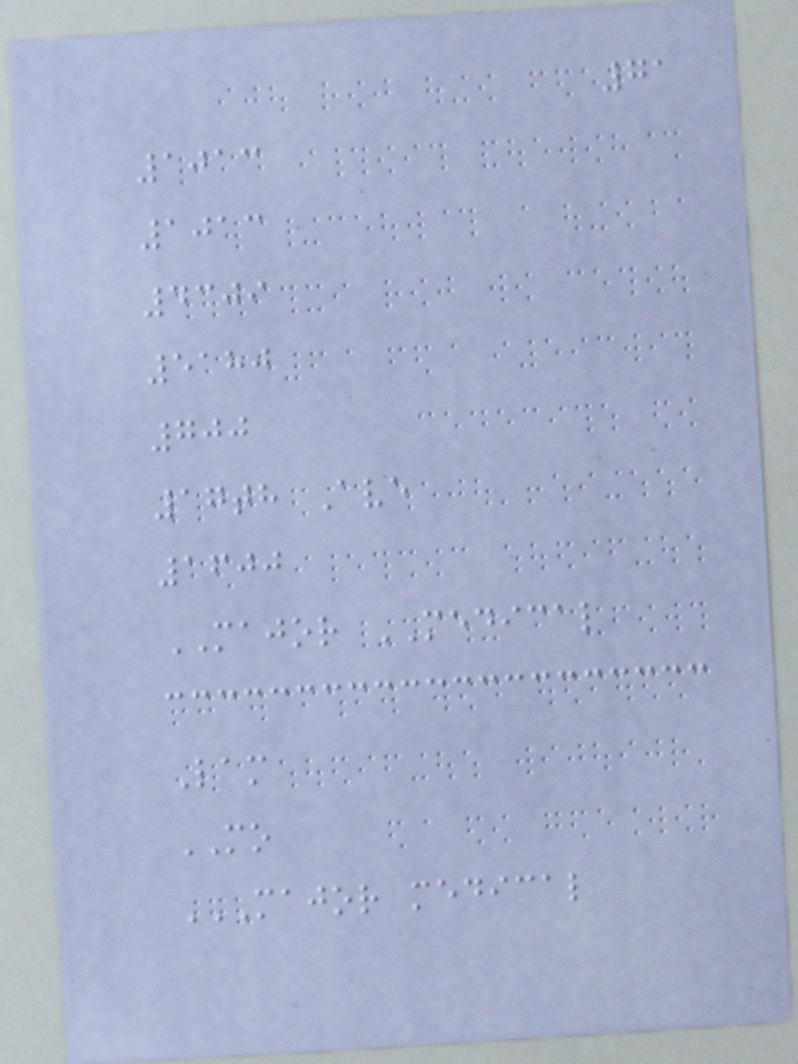71
1013
1013
4309
5180
700
17th Ave
1600
MAJOR MEDICAL
Lam
MO
MAJOR MEDICAL
